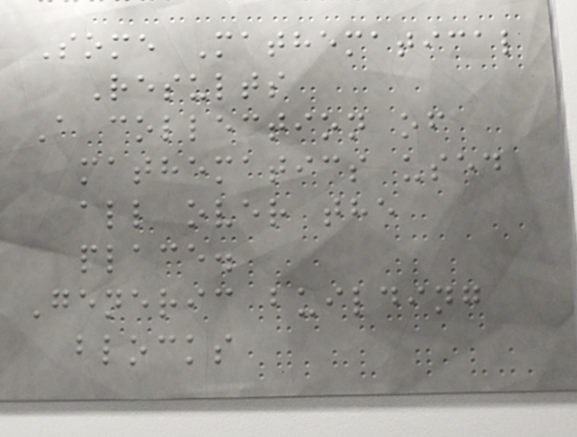Some Mathematical
Results
A collection of
mathematics used
all over the
place.
Generic building
blocks
